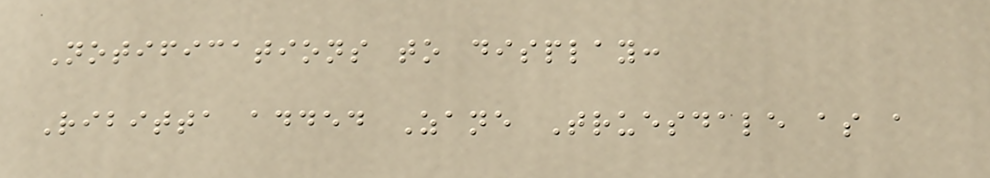Notifications to display:
Ribitta added Zane Truesdale as a
